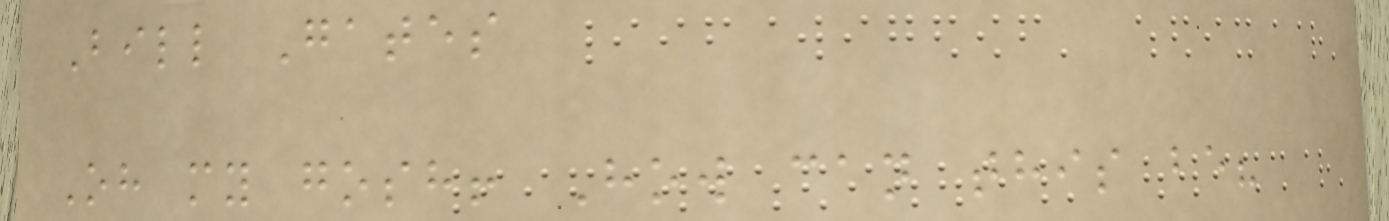Bill Gates
Oh my gosh! How can this be?
